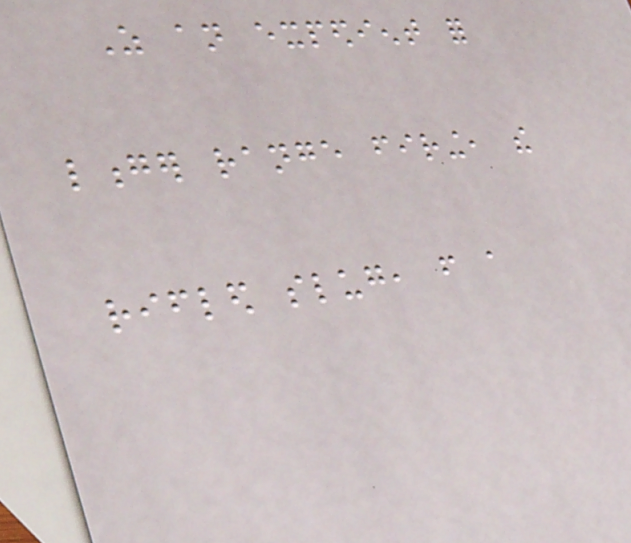As an expedient for
longer range firing, the
rifled slug, from a
